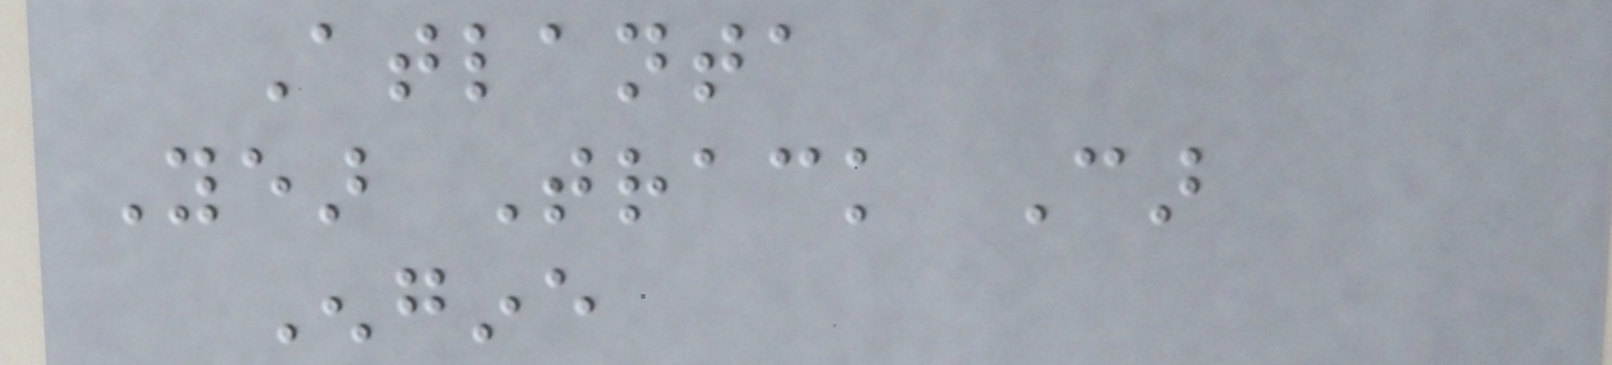Atlanta
Year Track Car
Engine
